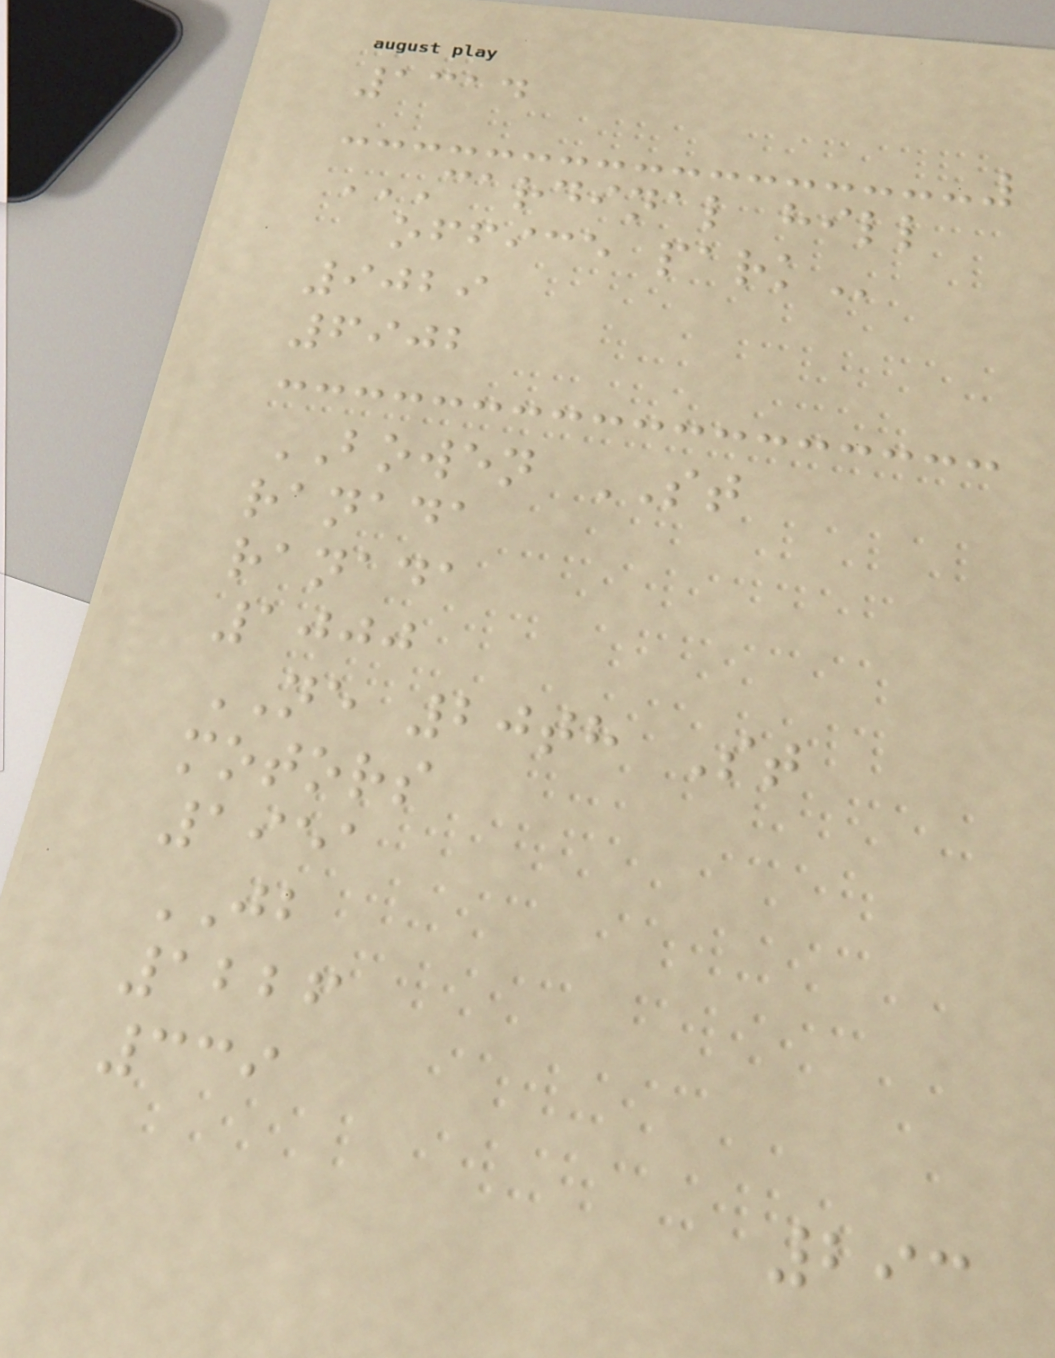1314
CARDINAL HILL
OFFICE PARK
9029
6902
BOWEN ST
ranada
ranada
1000
NE 20th St
motors
1951
JB
1226
339
293
